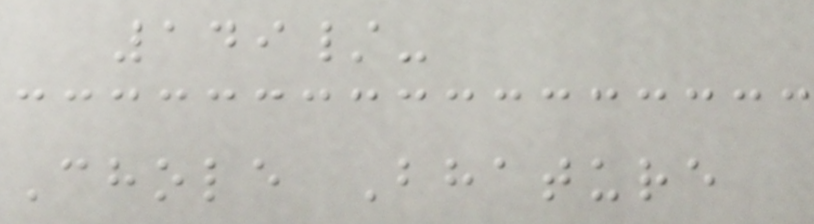149/-
Chole Bhature
